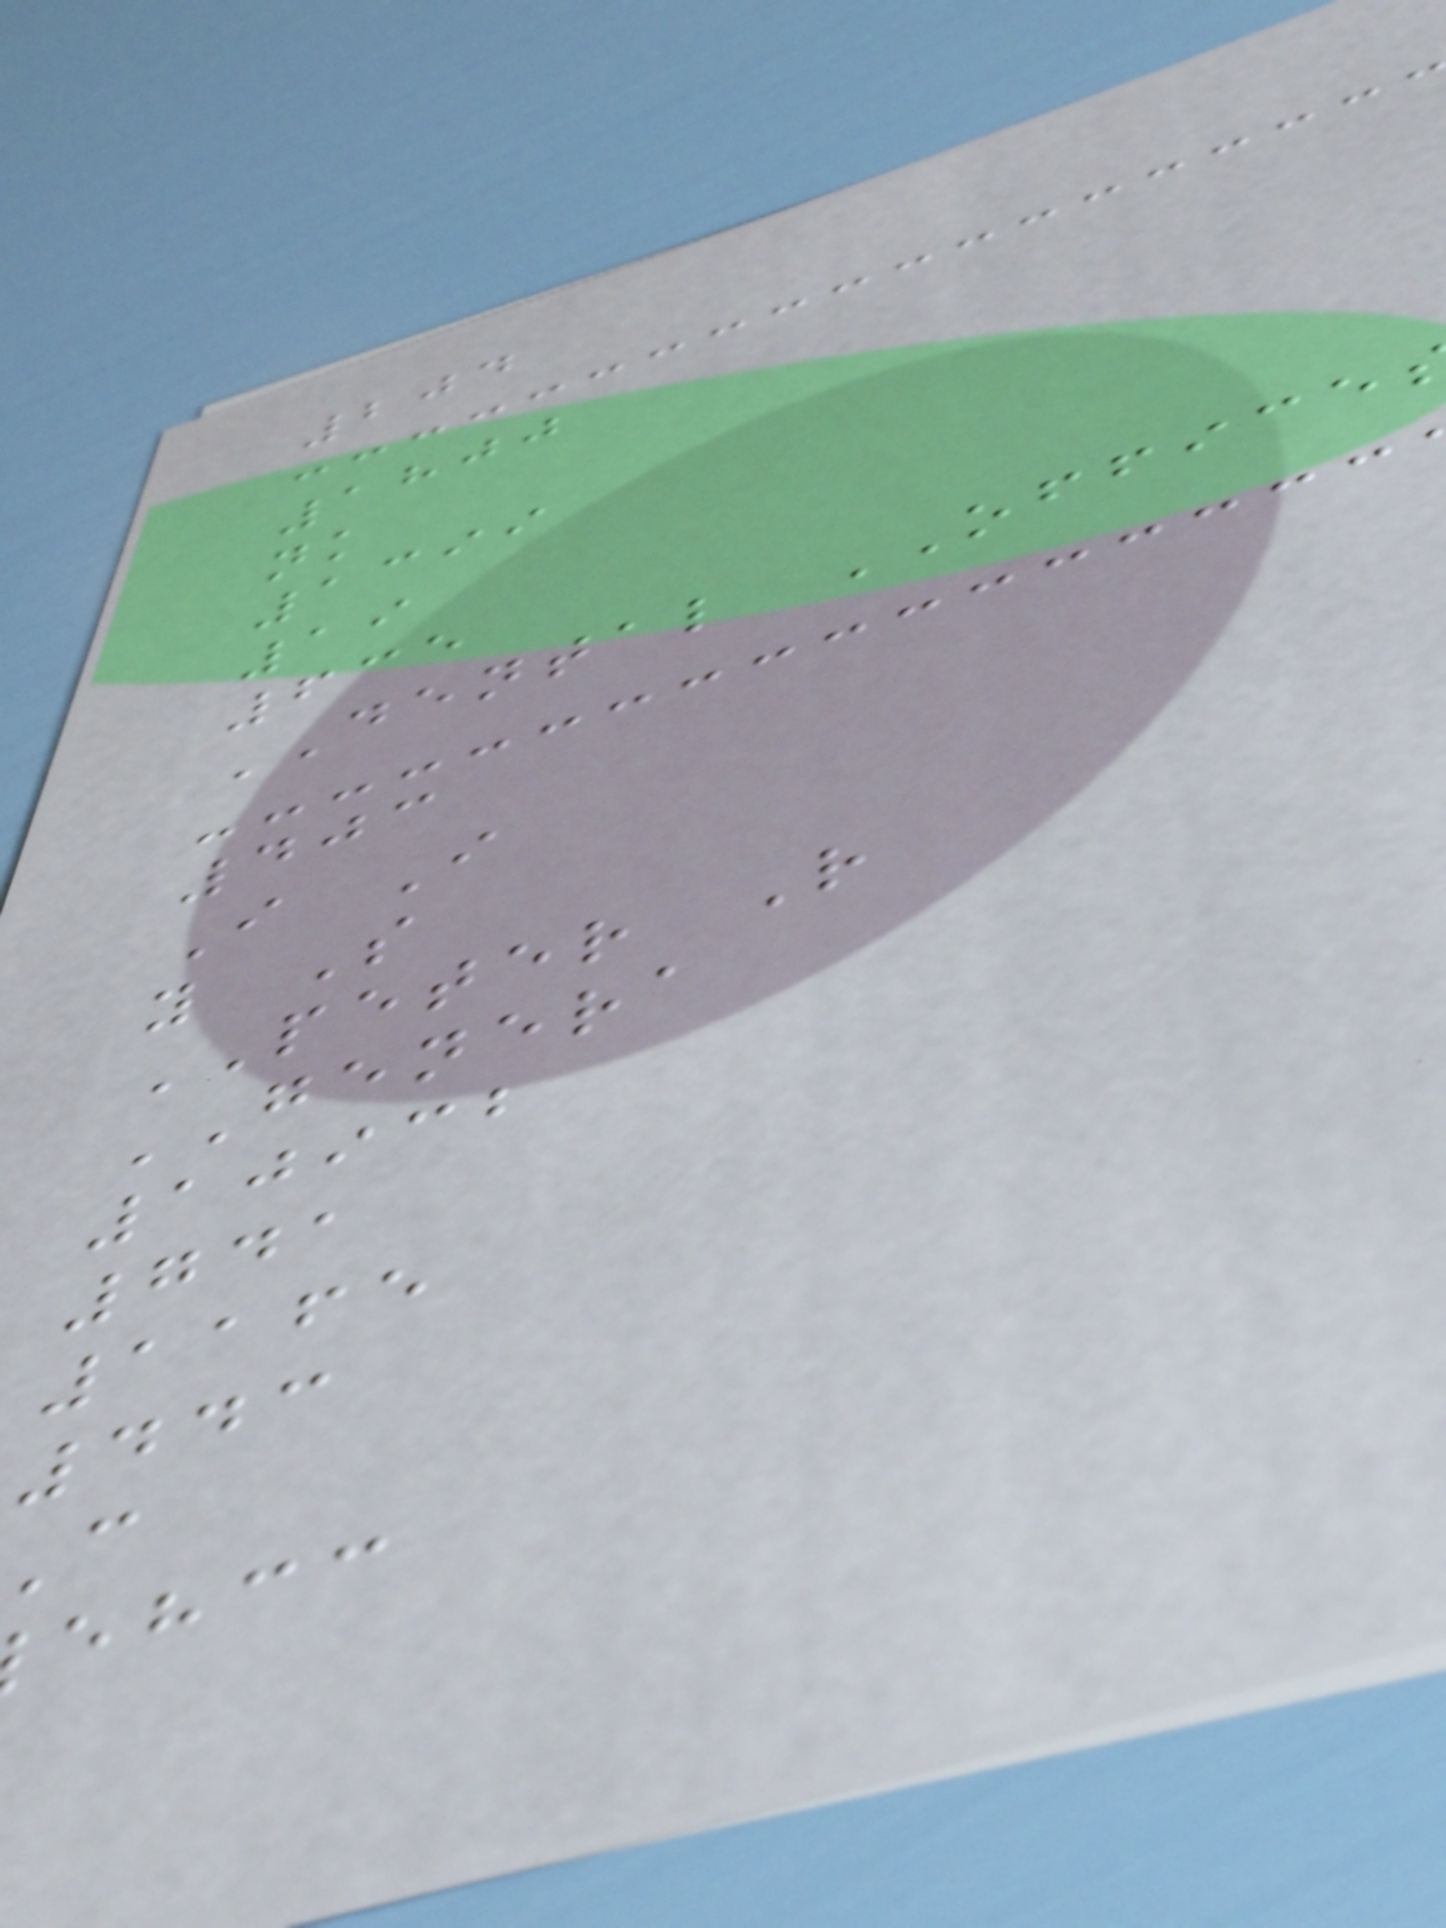204
1800
nk
1399
19
635
DENTAL OFFICE
403
I I
y S
PETER R
GENERA
10932
741
1165
443
ehcc
